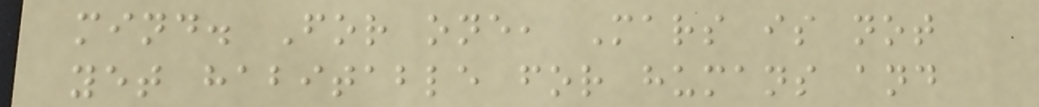mind. For one, Mars is not
yet habitable for humans and
